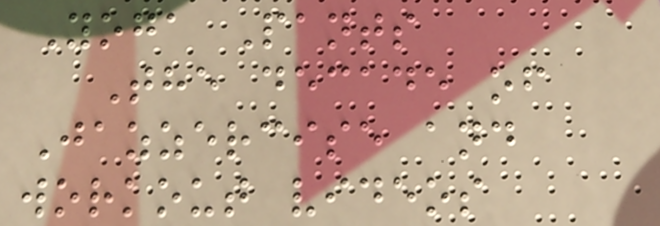Yoga Pants
The decade of
Jazzercise and
workout videos
